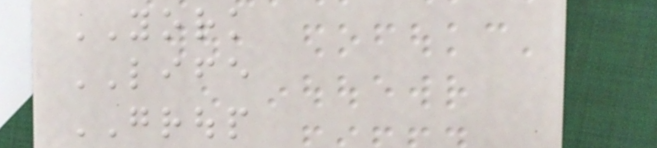YORK
LIFE
GROUP
